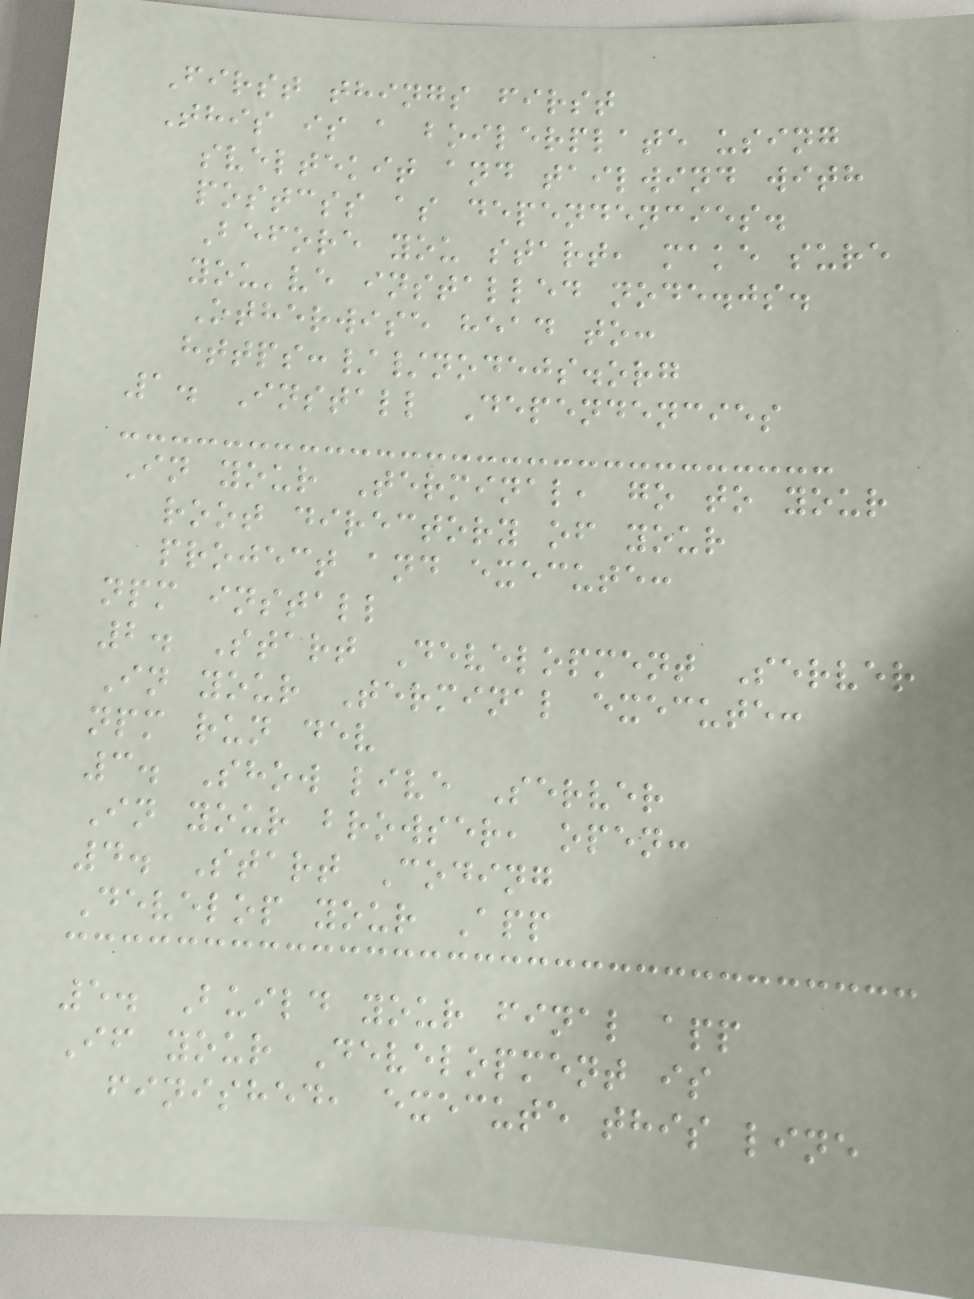First things first
This is a boilerplate using
sveltekit and tailwind with
postcss as dependencies.
Before you start, make sure
you've installed node.js.
Otherwise head to:
https://nodejs.org
1. Install Dependencies
In your Terminal, go to your
root directory of your
project and execute:
npm install
2. Start Development Server
In your Terminal execute:
npm run dev
3. Show live Server
In your browser, open:
4. Start Coding
Develop your App
5. Build your final app
If your Development is
finished, execute this line
